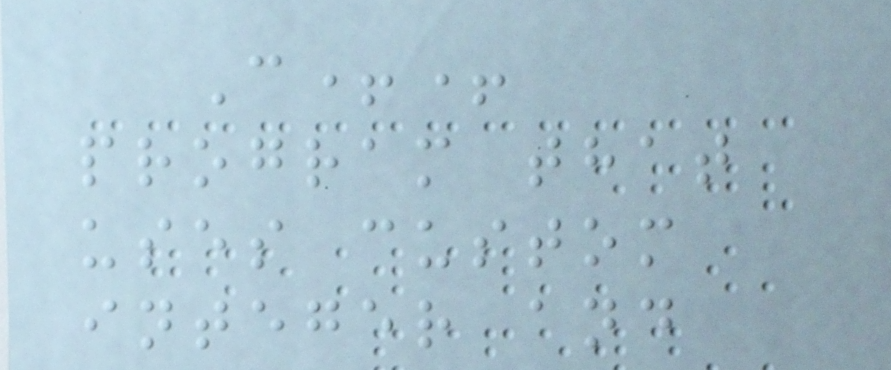C++
program that
uses custom
integer and
